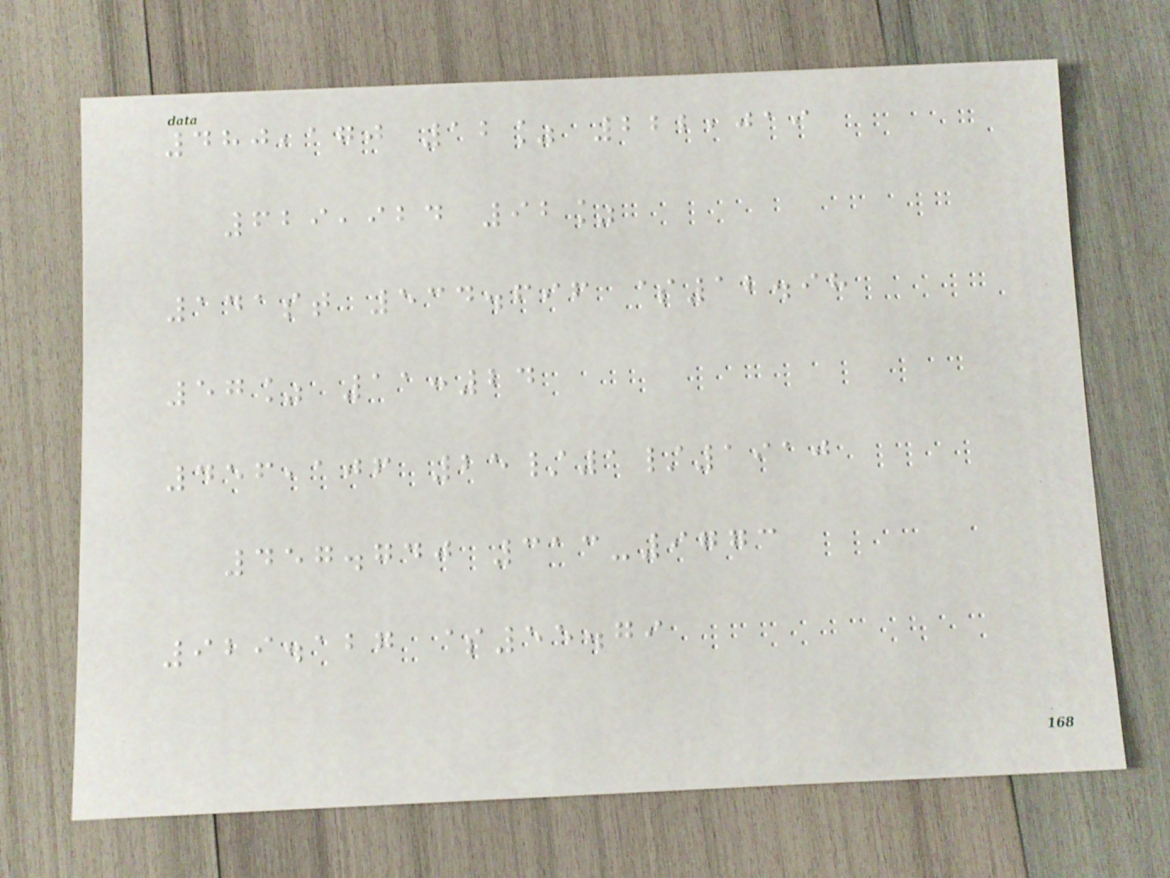480,170 12% 222,019
629,924 92%
141st 534.696 $12.98
57% 11:24
456,106 25/1/1910
457.740 313-9773
929.127 $55.79
